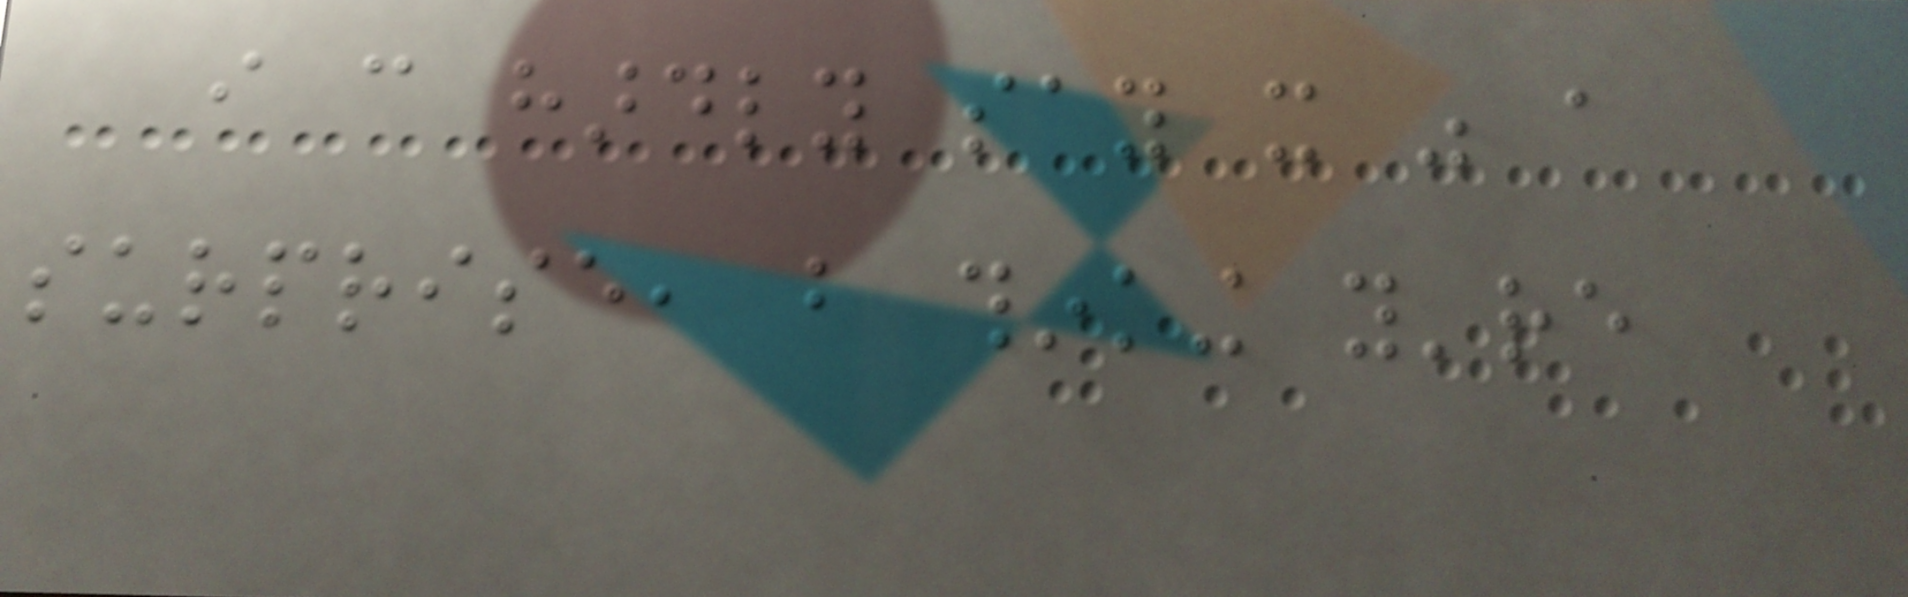i can hardly say it was a
surprise, but thinking you're
